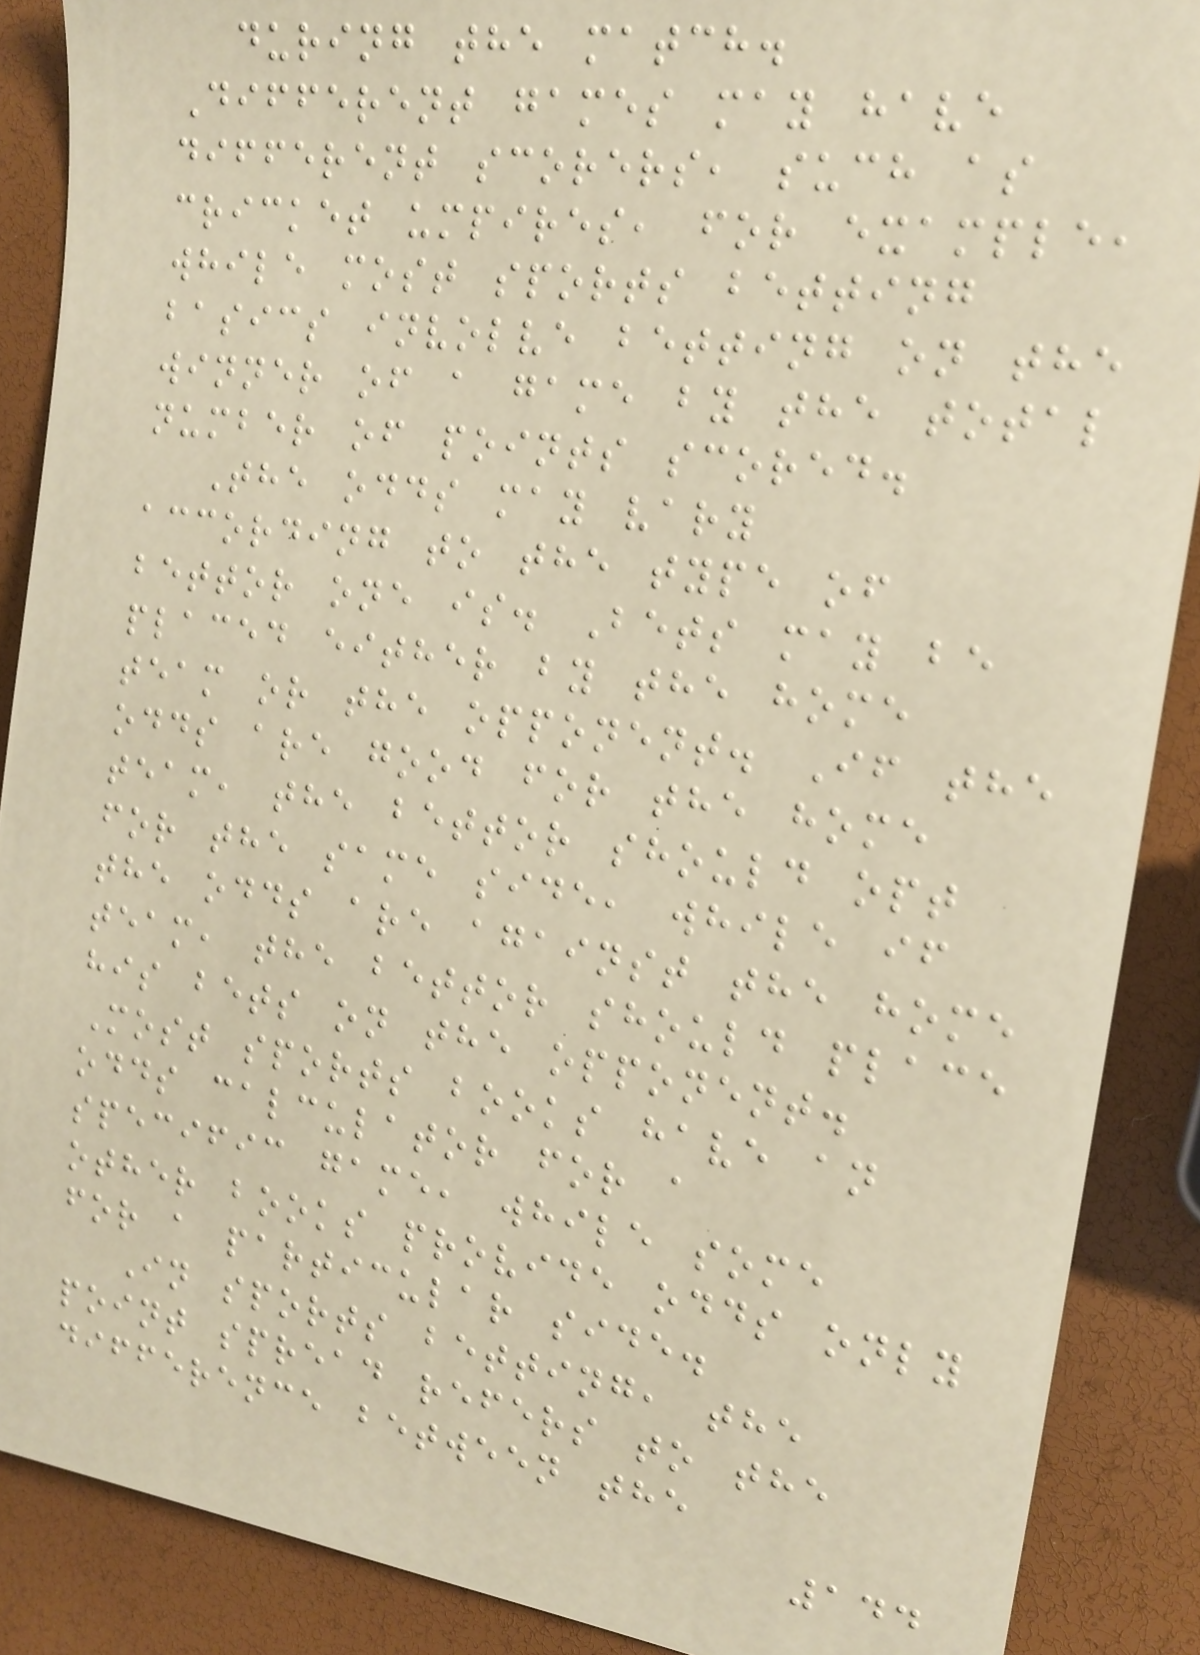during the match.
Different games may have
different scorers, such as
cricket umpires, for example,
while most sports betting
basics involve betting on the
winner of a game by the total
number of points scored.
The odds may vary
according to the type of
bettor one is. Bets may be
placed either by the home
team or the opponent. If the
odds are good for the home
team, the bettor should opt
for the same side, while if
the odds are against the home
team, the bettor should place
his bets on the opponent.
Most sports books have an
odds calculator for a
specific game, while some
other books provide odds only
for a particular side.
In sports betting, the
point spread refers to the
difference between the
144
